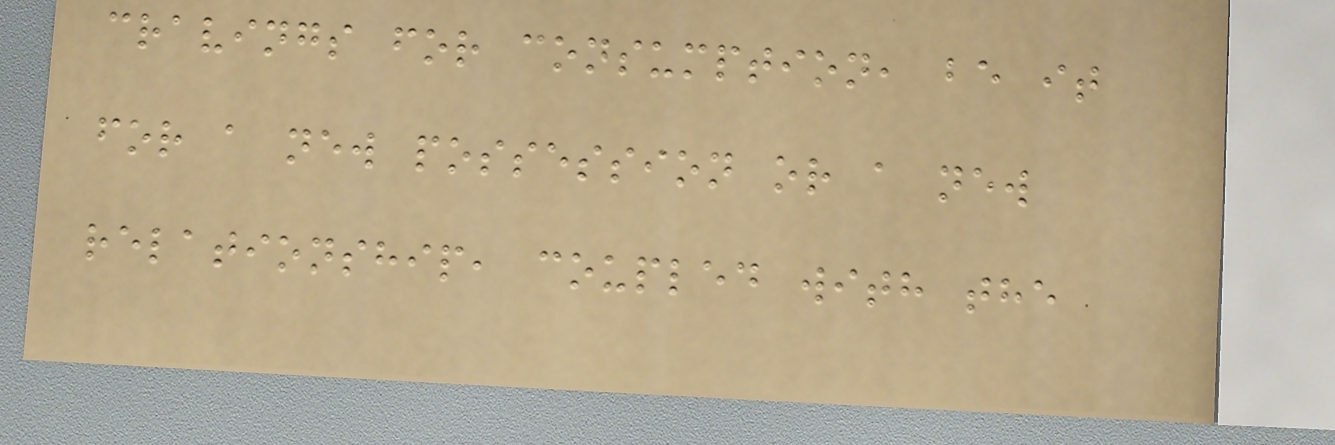cravings for consumption, be it
for a new possession or a new
relationship, coupled with the
